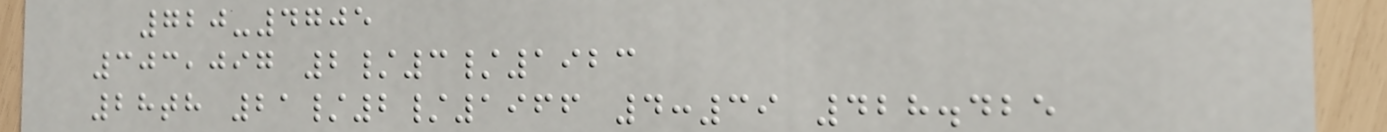720-4705
303,097 2/3/1923
28th 21/2/1966 4:39 428.425
